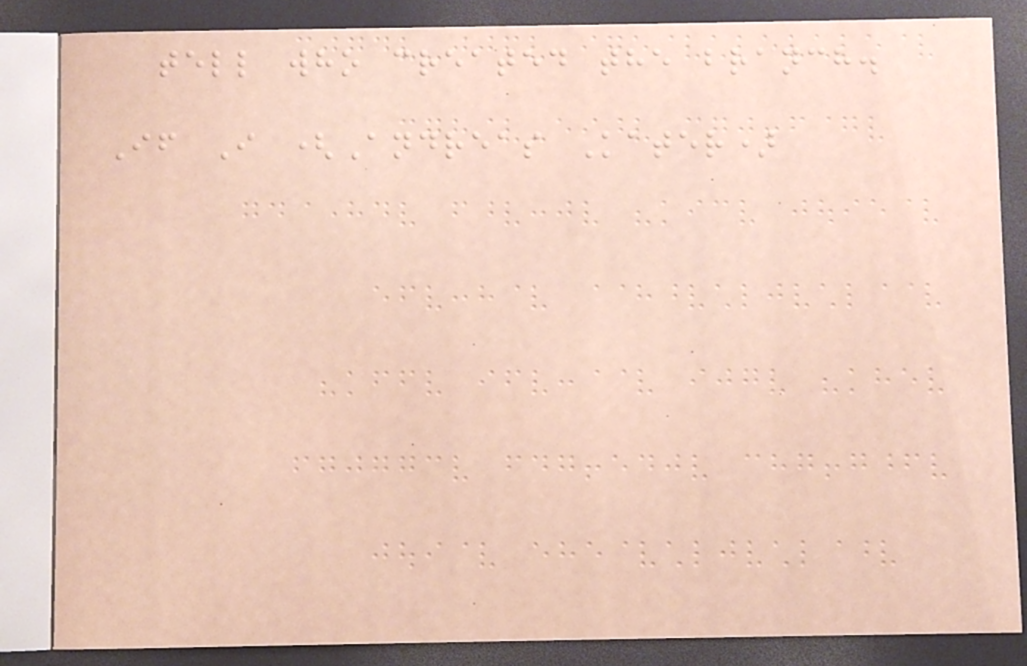tell who created the branch.
If I (Andreas Kater)
